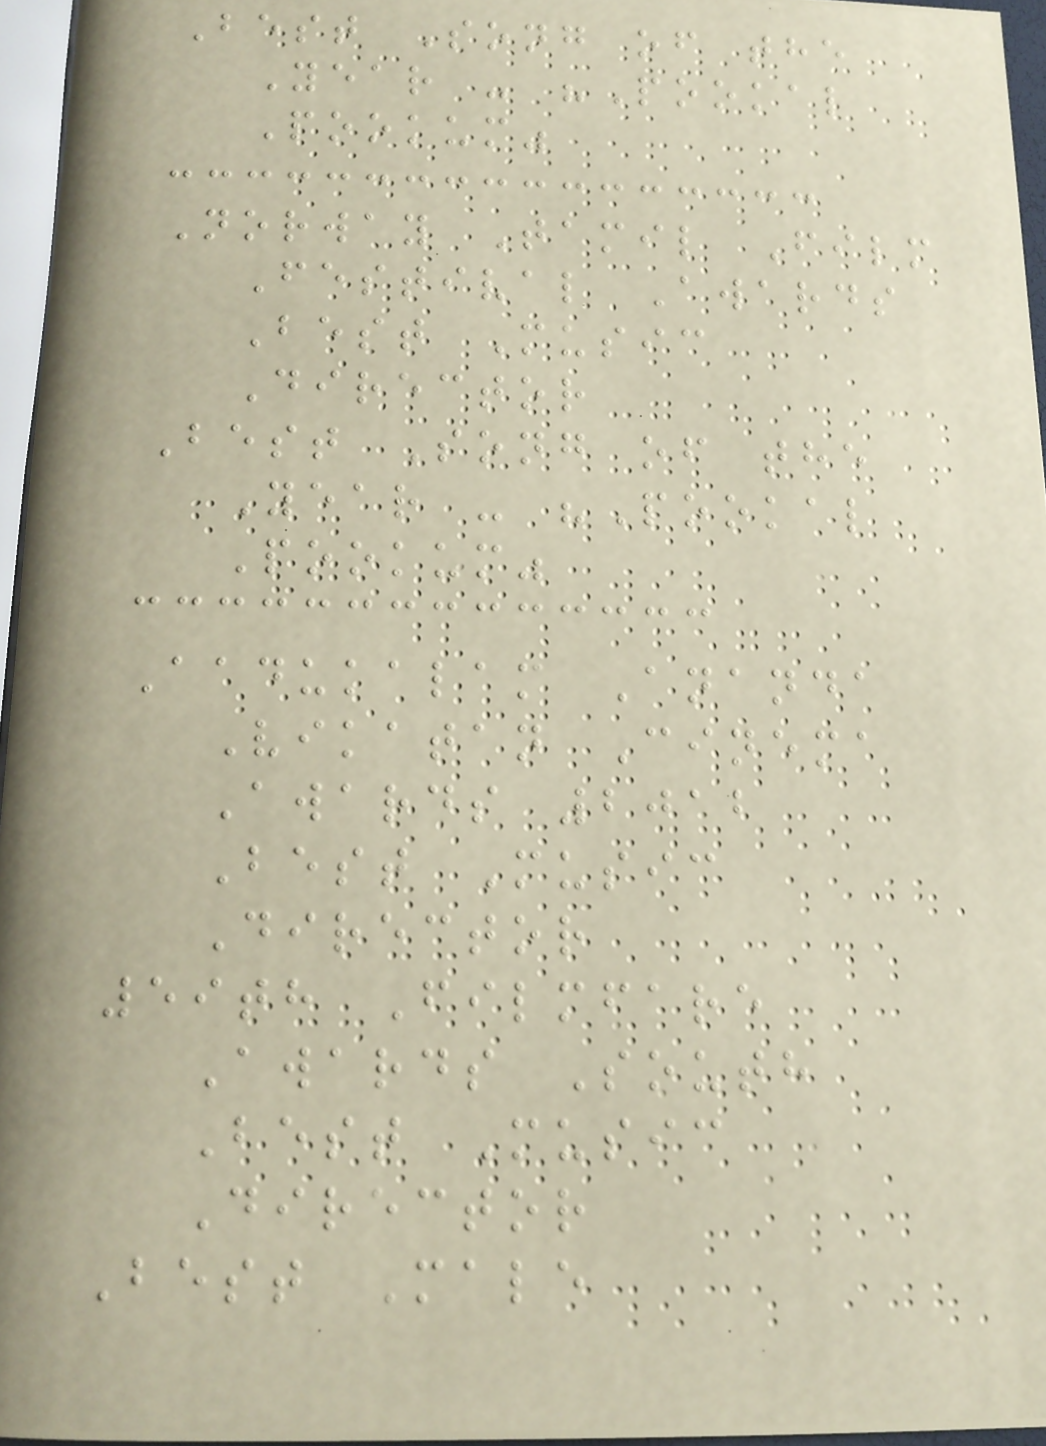Best Song of the
Year - "Pookal
Pookum"
Norway Tamil Film
Festival Awards
Best Music
Director
Best Song of the
Year - "Pookal
Pookum"
Aadukalam Ananda
Vikatan Cinema
Awards 2012
Best Music
Director
59th Filmfare
Awards South
Best Music
Director
Best Male
